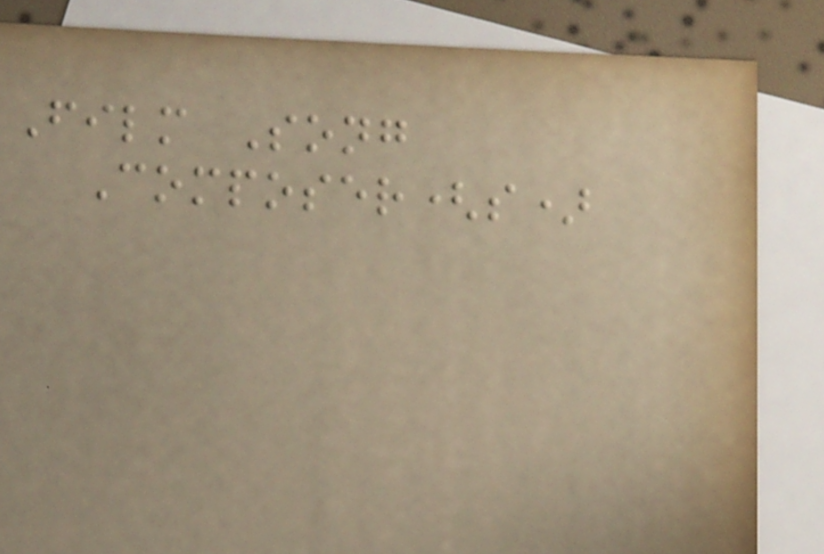Film Song
Composer(s)
